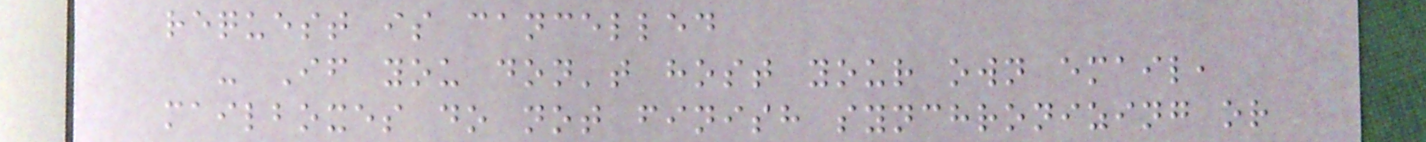request is cancelled
- If you don't host your own email,
mailboxes do not finish synchronizing or
